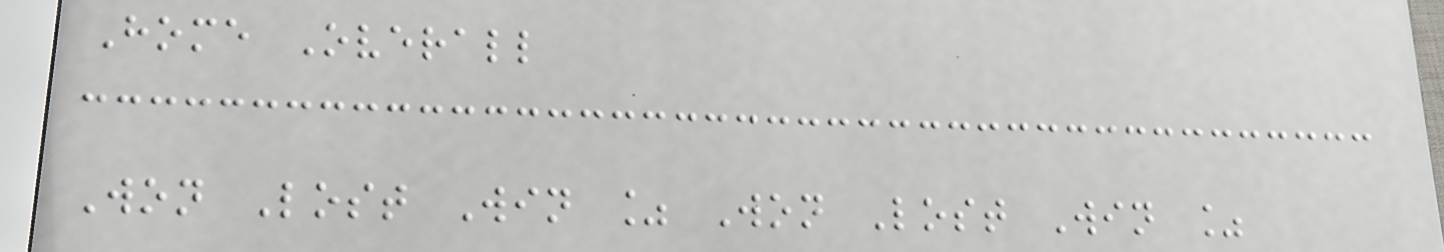Home Overall
Won Lost Win % Won Lost Win %
